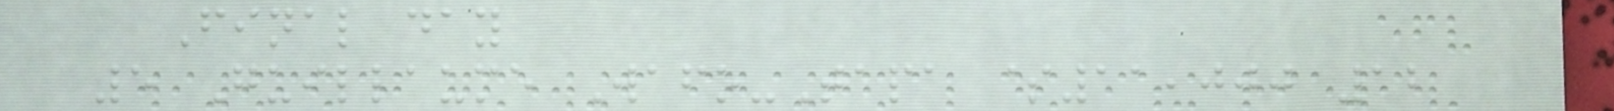Final day
5 Guillaume Wafo-Tapa $11,000 12
